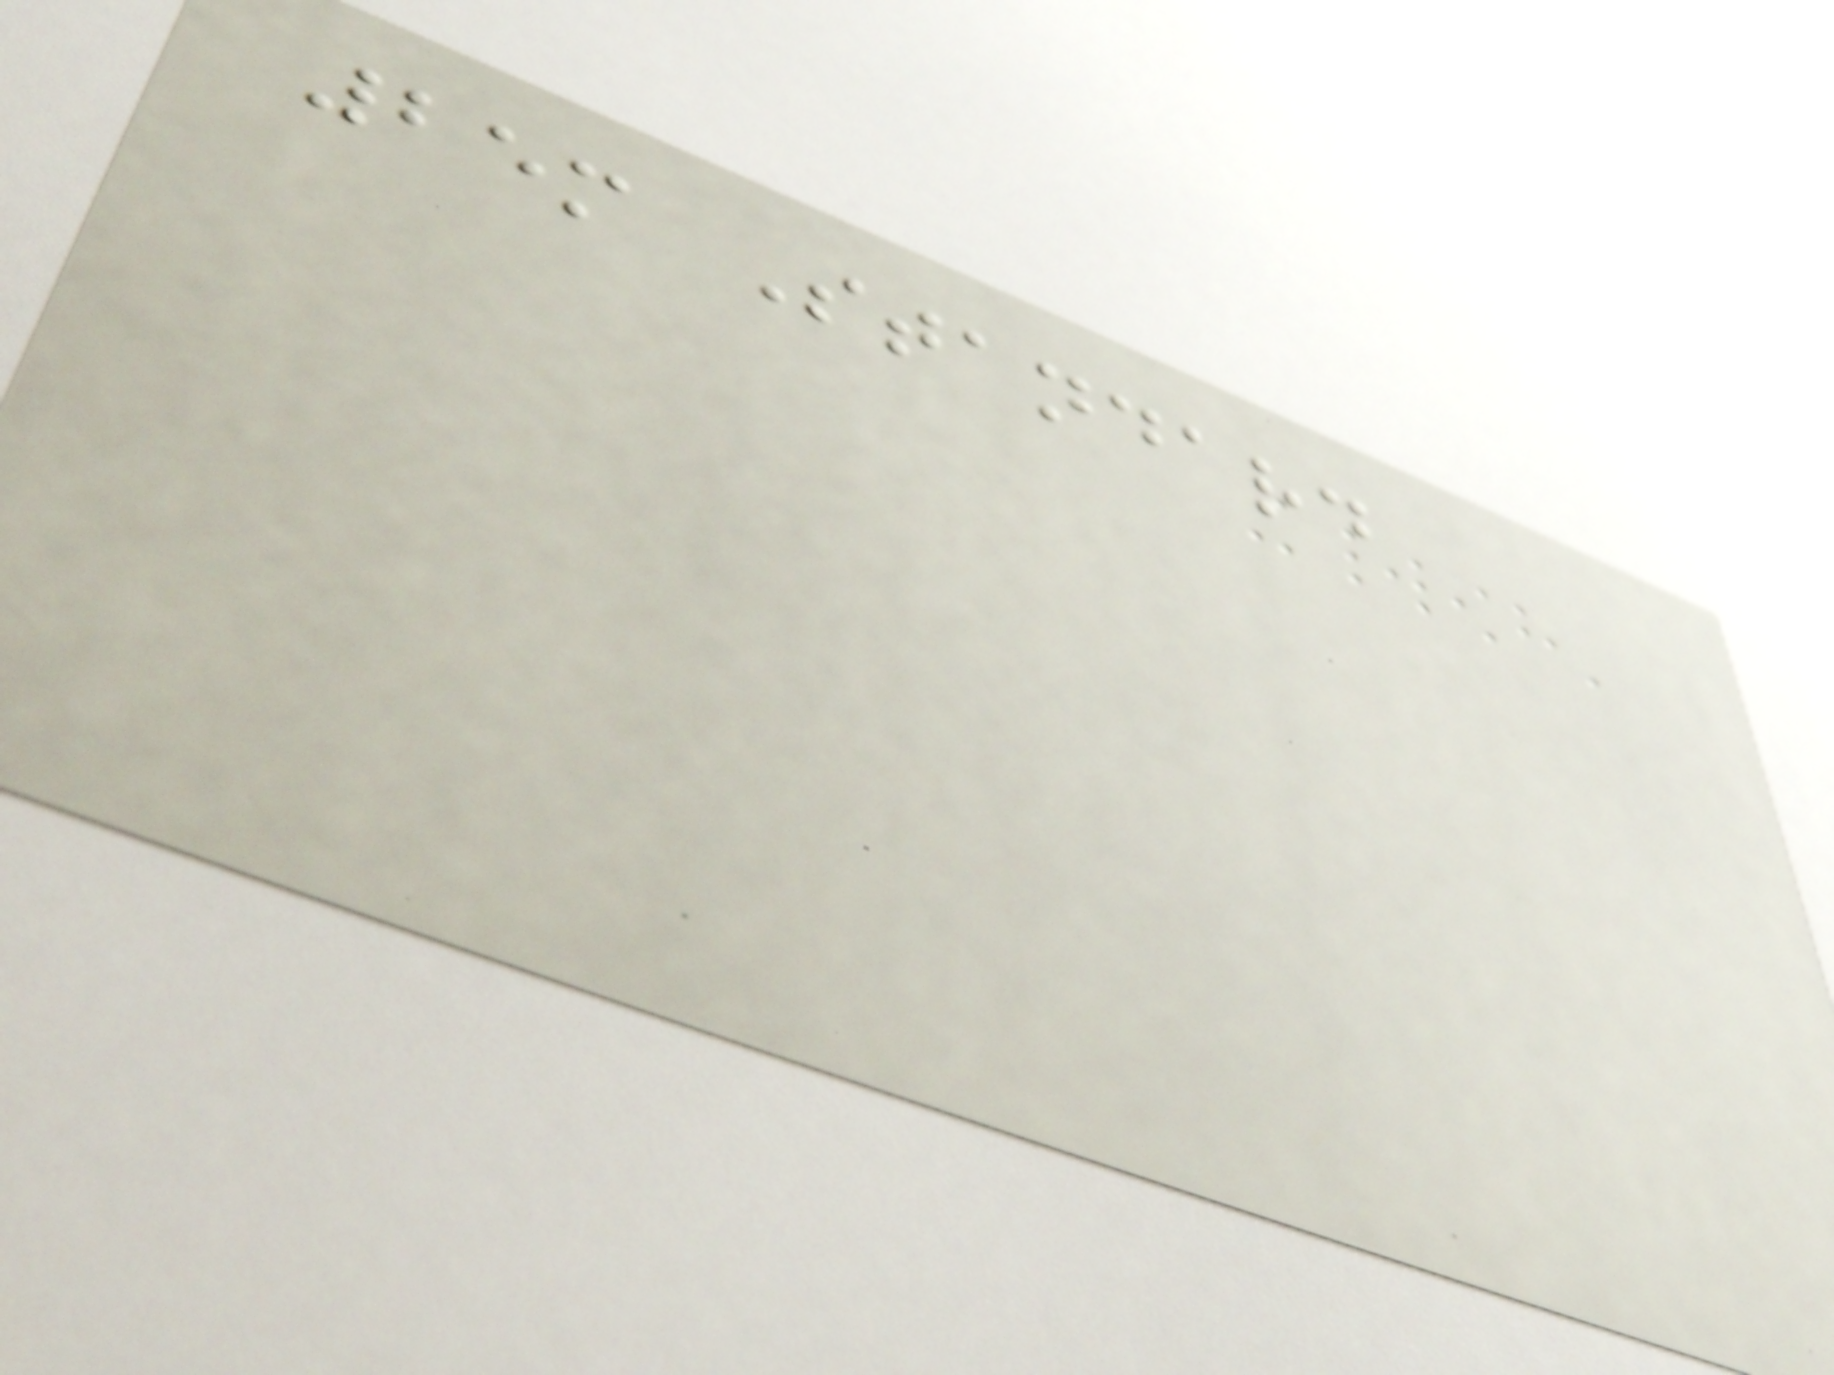25m Standard
